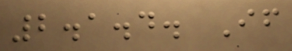2.1.4. If
